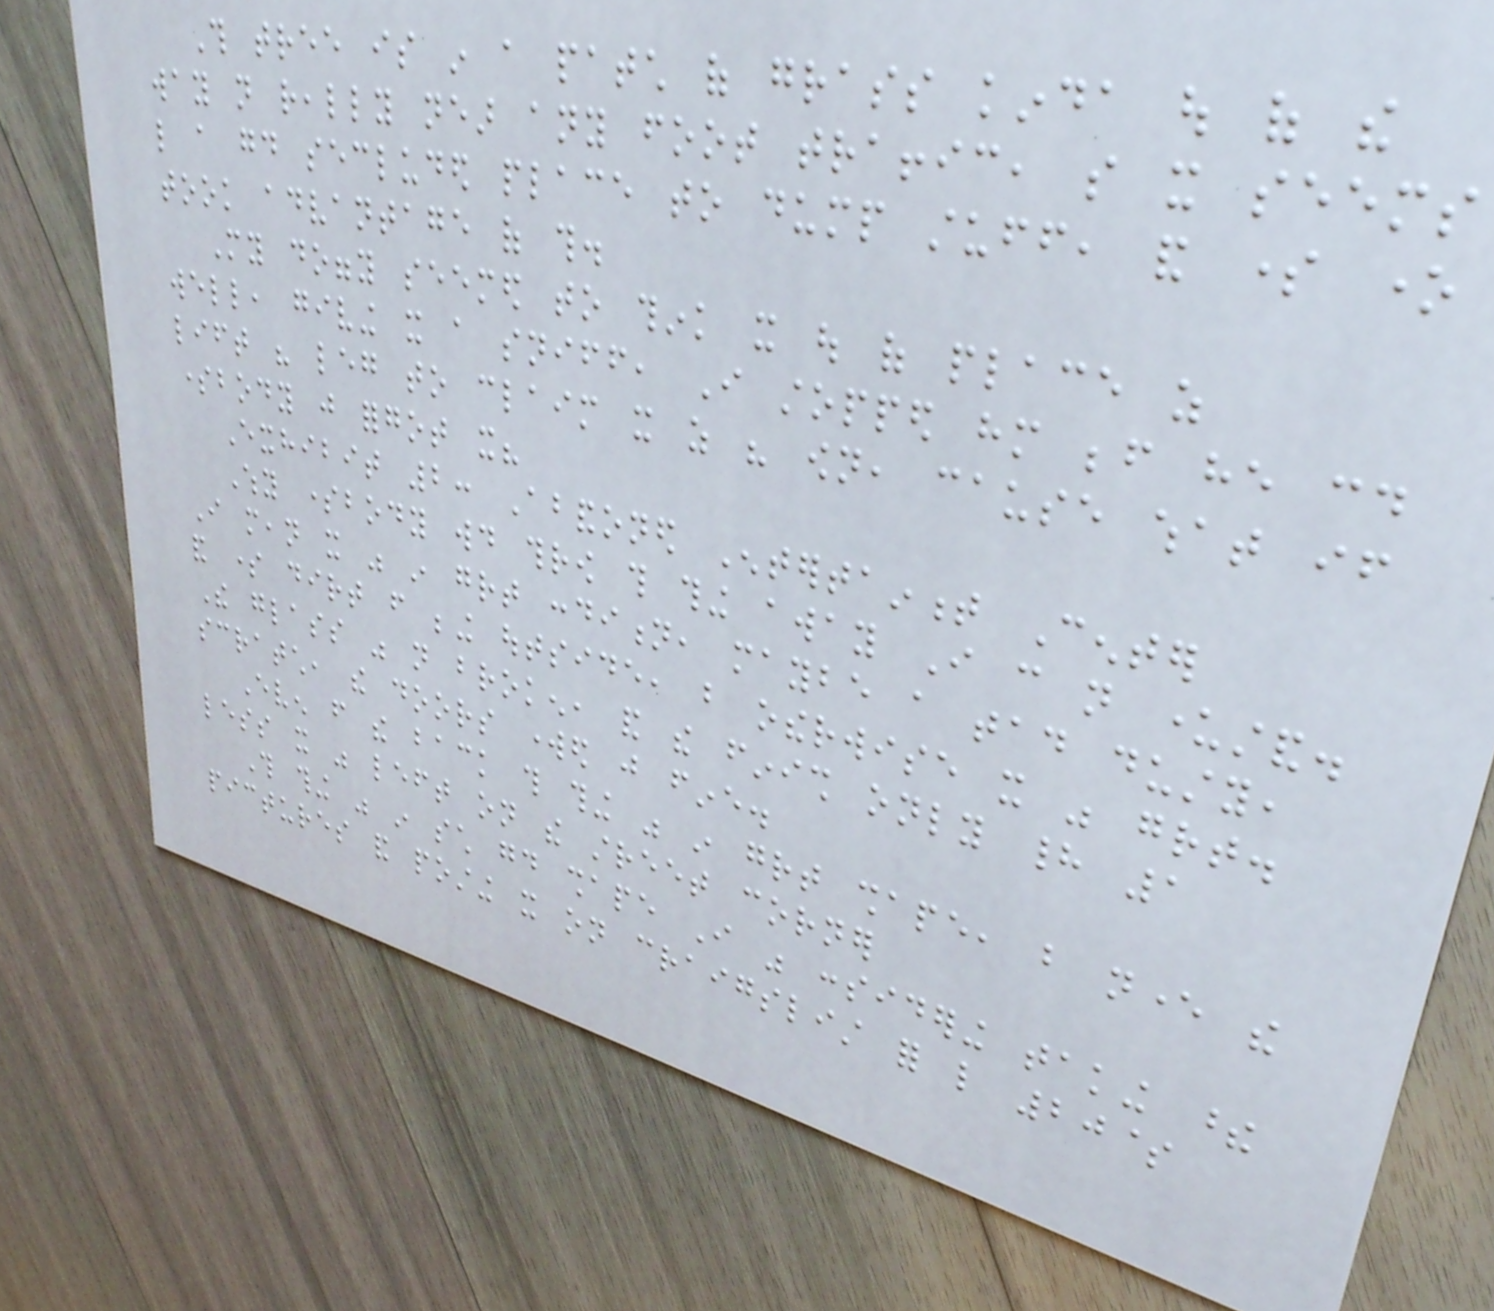This tree is in a patch of grass kinda out of the
way not really near any foot traffic, so it seems
like a good secluded place to dump stuff, and some one
took advantage of this.
My doggy seemed to think it out of place as
well, giving it a sniff, I stopped him before he could
lift his leg to claim it as his own, cause what if
somebody just forgot it?
Exhibit 2: Abandoned Entertainment Center
Why somebody would throw this thing away I can not understand.
I mean it was in great condition, maybe a tad dusty,
and some dirt from being outside, but otherwise it was great.
The glass was not broken, and the finish only had 1
scratch, the doors worked just fine.
Even from the back this thing was in great shape, but never the
less it was left on the street corner
This thing was in such good shape I was considering taking these
pictures and posting it on craigslist for like 20$
